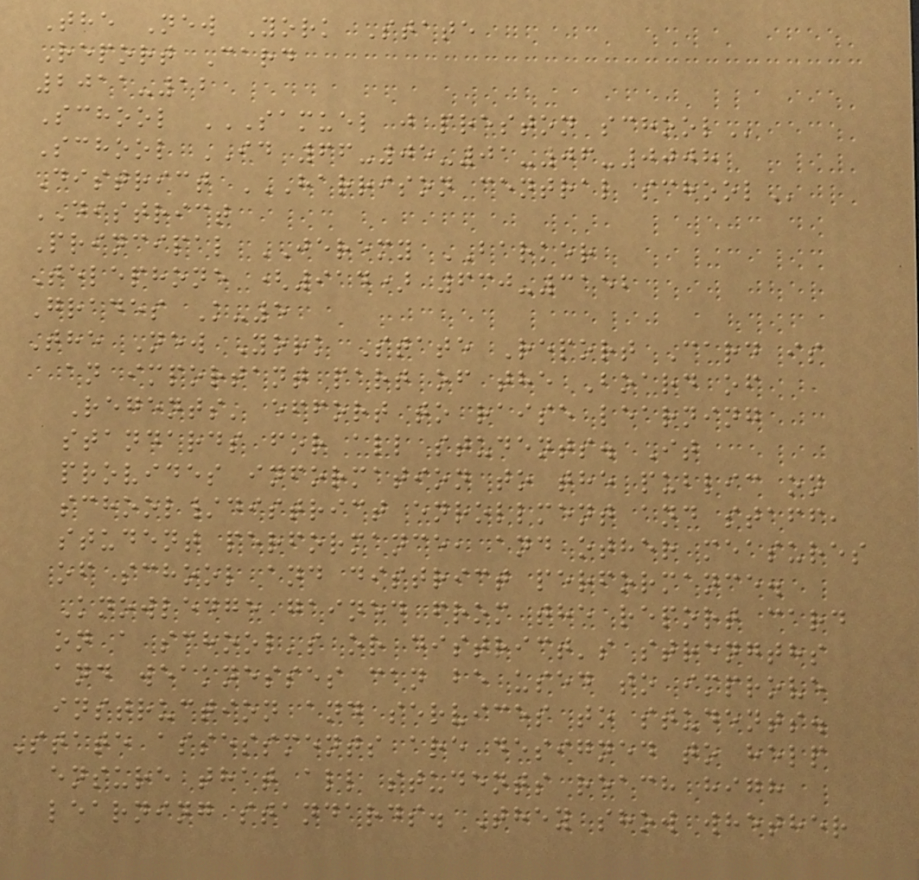The New York State
Report Card
2011-12
School SAMUEL J PRESTON SCHOOL
School ID 66-05-01-06-0008
District HARRISON CENTRAL SCHOOL
DISTRICT
Principal JEREMY BARKER
Telephone (914) 630-3152
Grades K-5
The New York State Report Card is
an important part of the Board of
Regents' effort to raise learning
standards for all students. It
provides information to the public on
school/district enrollment and staff,
student performance, and other measures
of school and district performance.
Knowledge gained from the report card
on a school's or district's strengths
and weaknesses can be used to improve
instruction and services to students.
State assessments are designed to help
ensure that all students reach high
learning standards. They show whether
